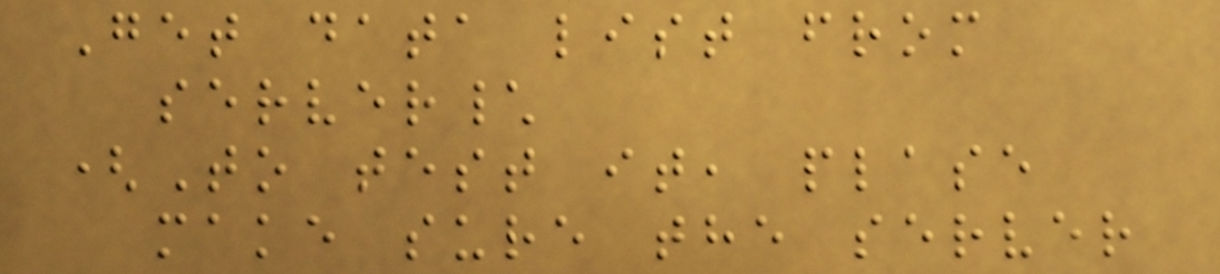Get data list from
server\
(To test it, plase
make sure the server
